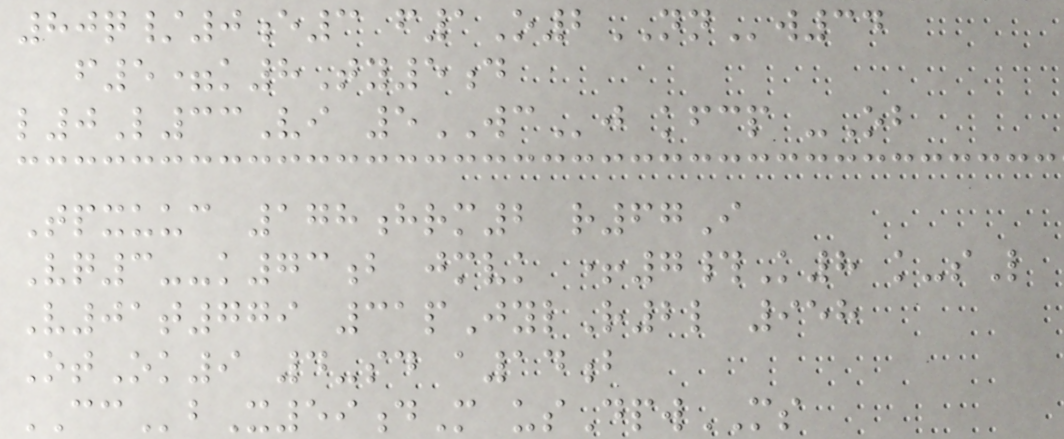80q/0e3 f1O2NNw34
f5=k8Ty5d
l0L33Vi 5WCj kfcp -Ob
Tpxuuc 178hrm2 r67I
Vq3--k73b jmvk +7#K8 k-sL
V01t779 31pJylR2l 958
OtOk9 4-sd a14b
CCbX59dM usDpwMS
